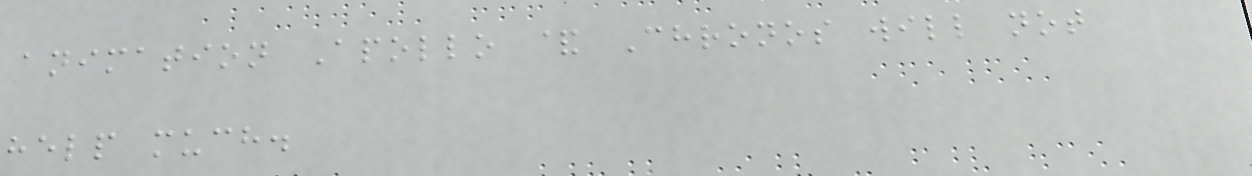animation Apollo & Chronos will not
help much.
